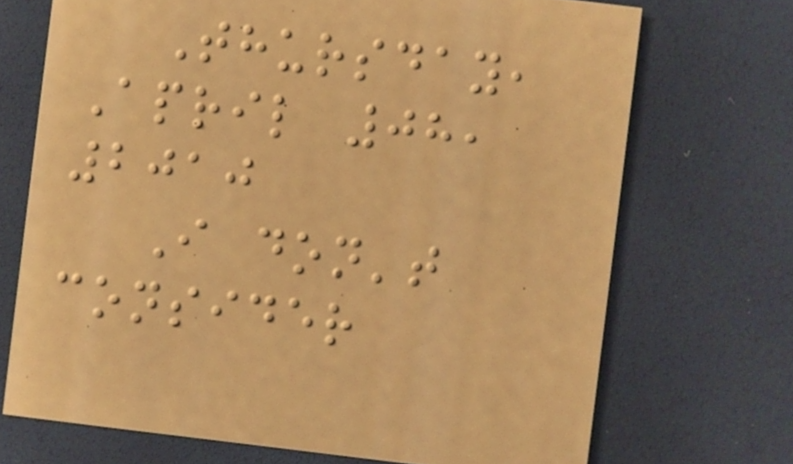Thursday,
April 08,
2010
I don't
consider
